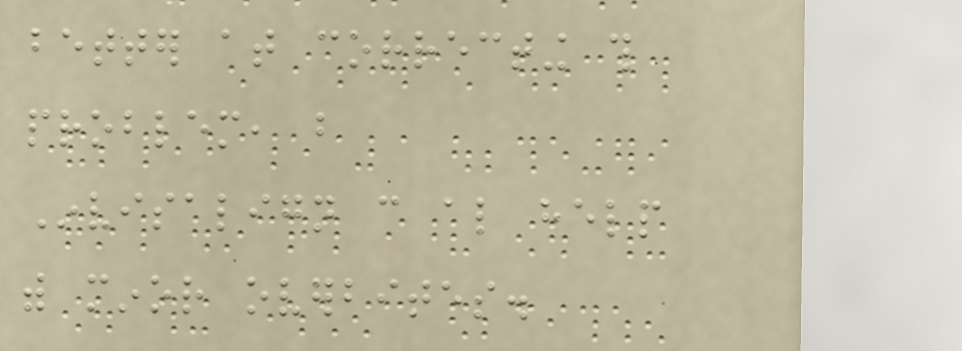better at correcting this
problem, but
Invisalign can also help
with minor overbites.
